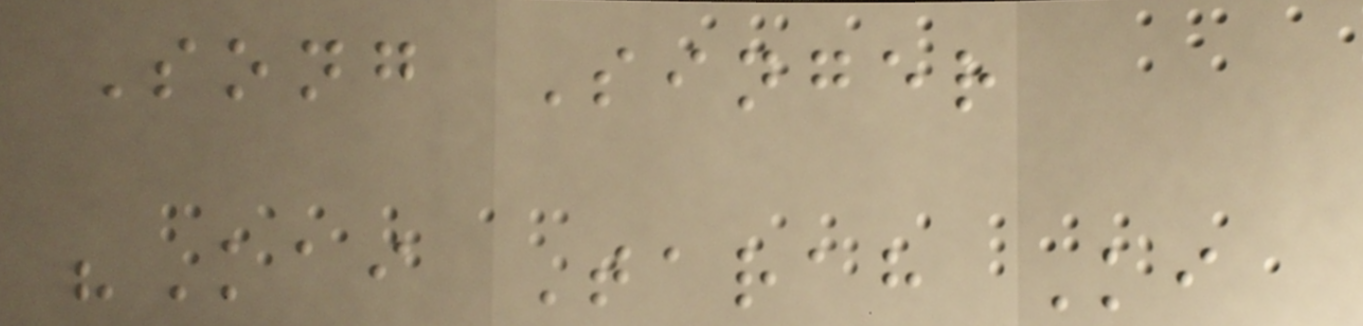Song Singer
"Kai Tarah Ki
